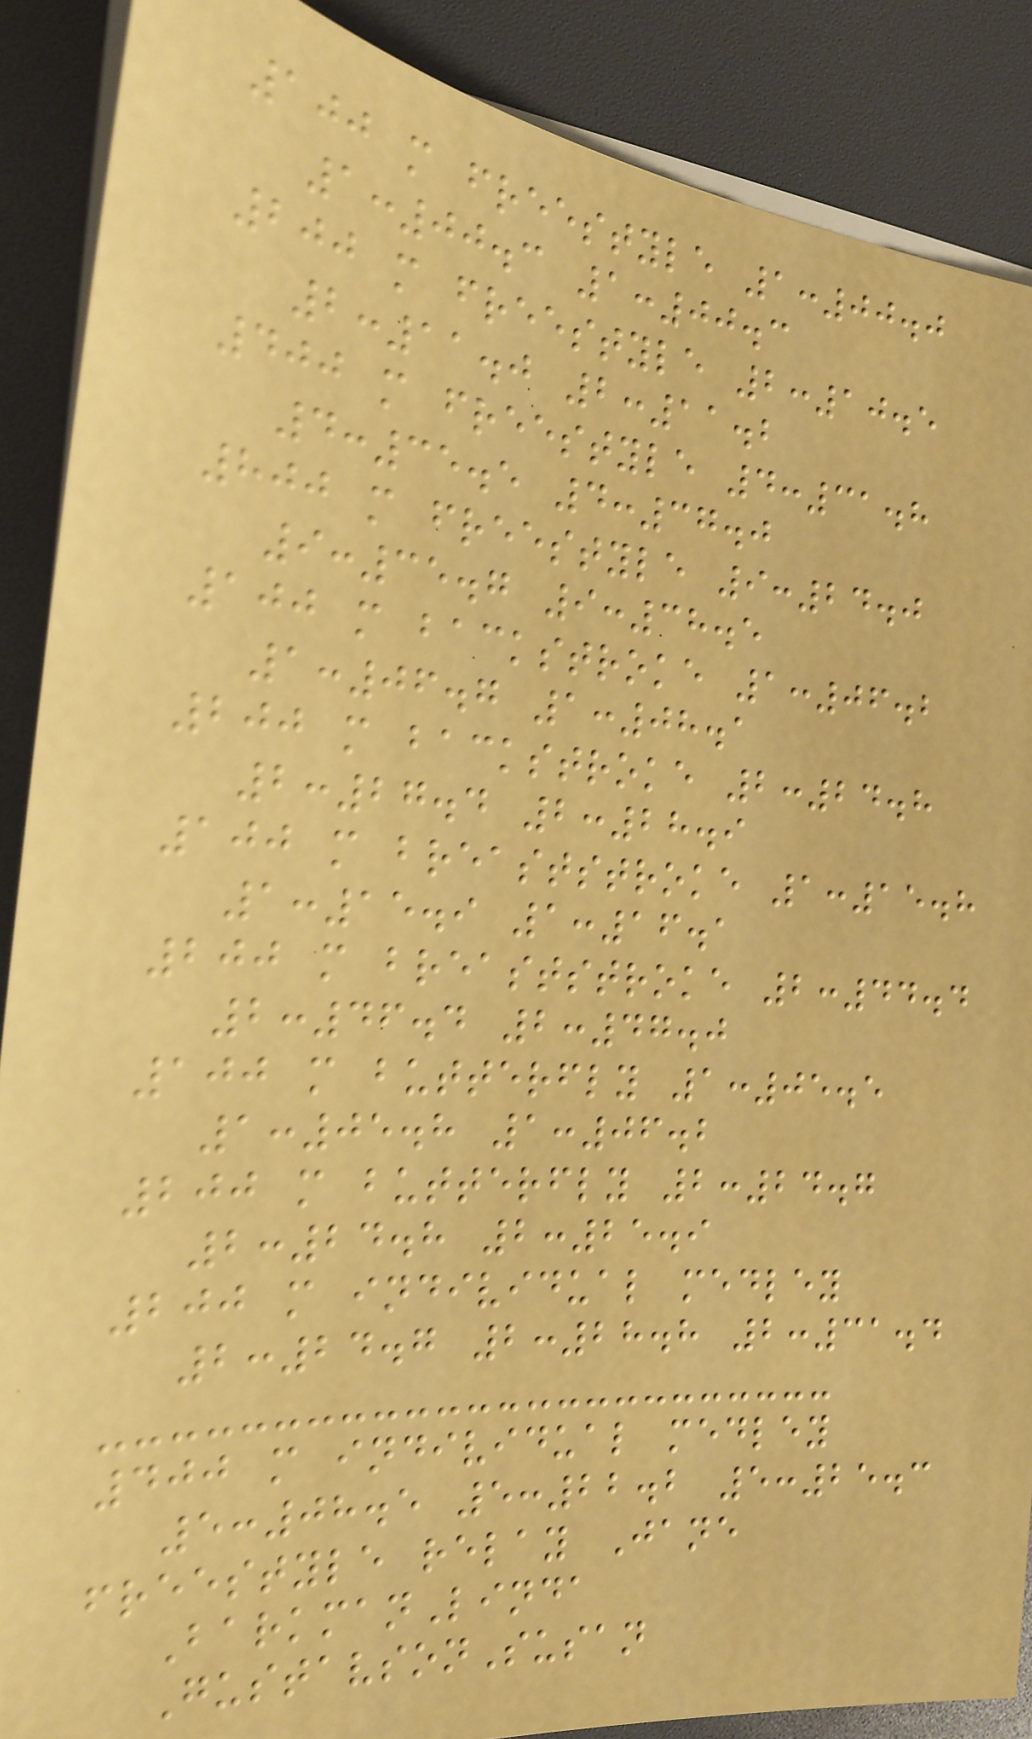100 m freestyle 1:00.0
1:00.3 1:00.3
200 m freestyle 2:10.5
2:11.0 2:11.2
400 m freestyle 4:31.8
4:35.5 4:37.0
800 m freestyle 9:24.0
9:35.7 9:38.5
100 m backstroke 1:06.2
1:06.7 1:08.1
200 m backstroke 2:24.8
2:27.4 2:28.9
100 m breaststroke 1:15.8
1:15.9 1:16.1
200 m breaststroke 2:44.4
2:46.4 2:47.0
100 m butterfly 1:05.5
1:05.8 1:06.2
200 m butterfly 2:24.7
2:24.8 2:25.9
200 m individual medley
2:24.7 2:28.8 2:31.4
400 m individual medley
5:08.5 5:22.2 5:25.3
freestyle relay Jane
BarkmanLinda
GustavsonSusan
